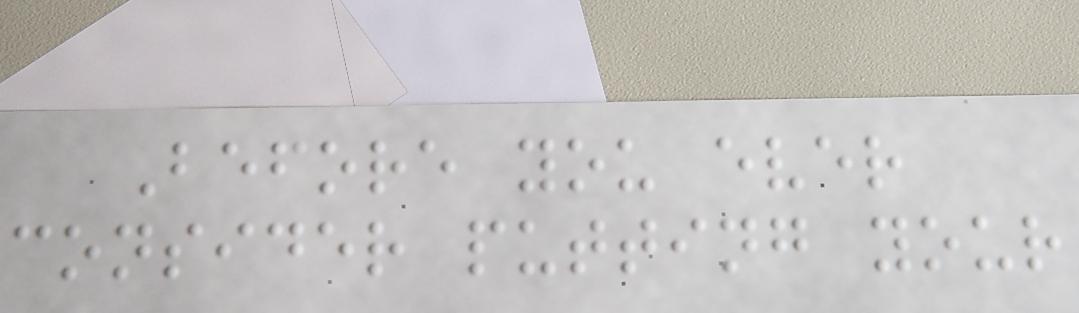Before you ever
consider putting your
